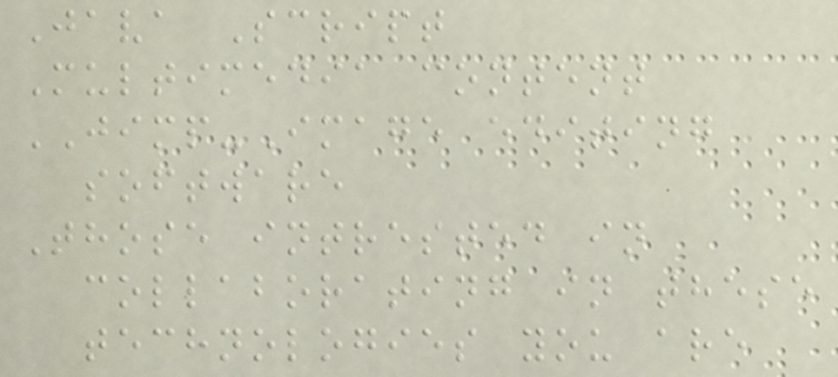Java Script
Multimedia content
JIMP-Image editing
software
Those intrested in
collaborating in these
technologies you are
